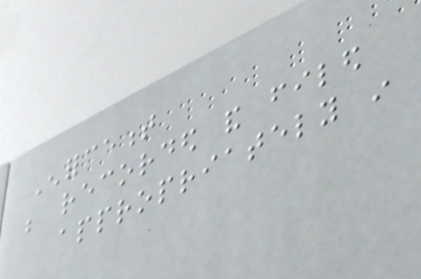Enforcement
be recorded and filed
appropriately in
